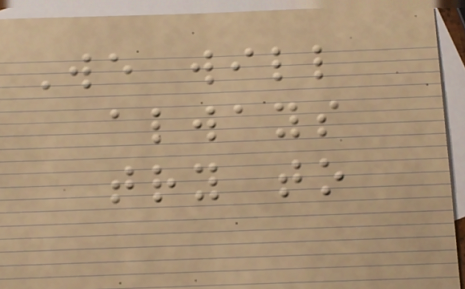We will
always
try to
